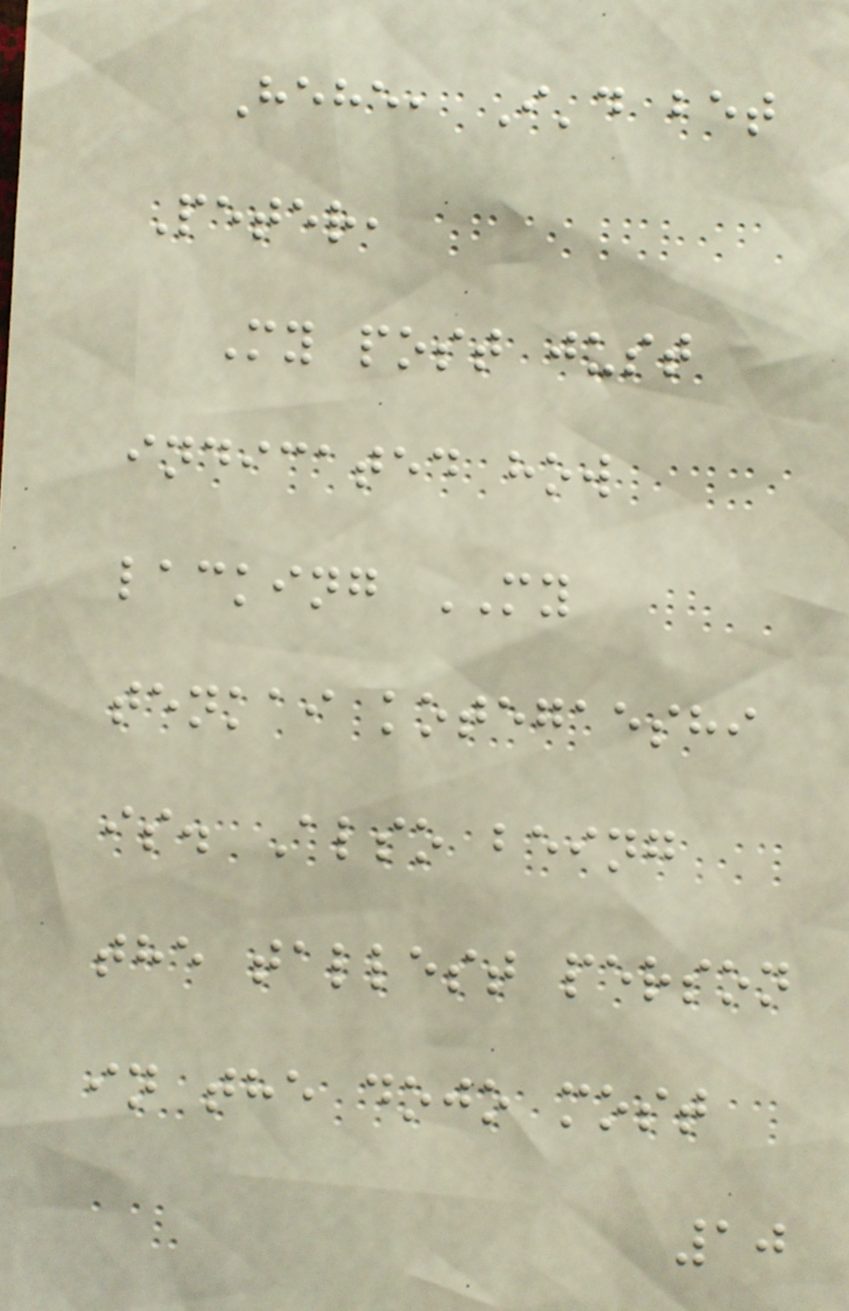Hehe, I'd bet
Peter,
My post just
indicated how
lacking MY
tenkai kotegaeshi
is. Also being
the tallest person
in the dojo most
10
